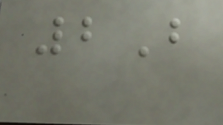2B
